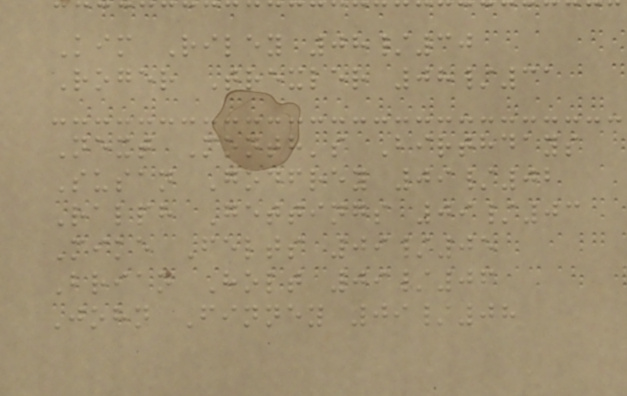Kim Riley 08/30
Roger Trexler 08/31
Next Month's Birthdays
Susan Godfrey 09/02
Ralph Gettings 09/03
Mike Felts 09/05
Brian Holt 09/06
John Finney 09/08
